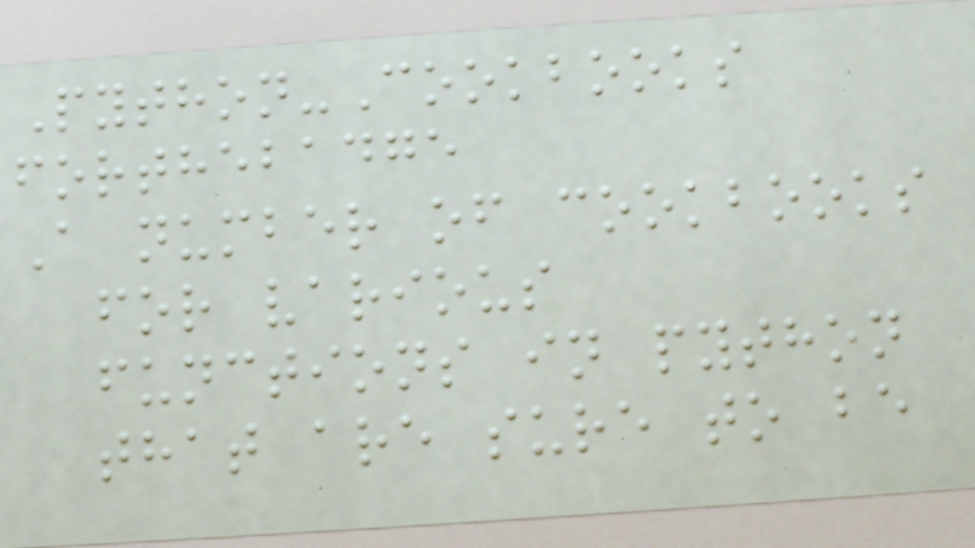Python-Cookbooks
forthebadge
A number of cookbooks
for various
functions in python
that are sure to be
